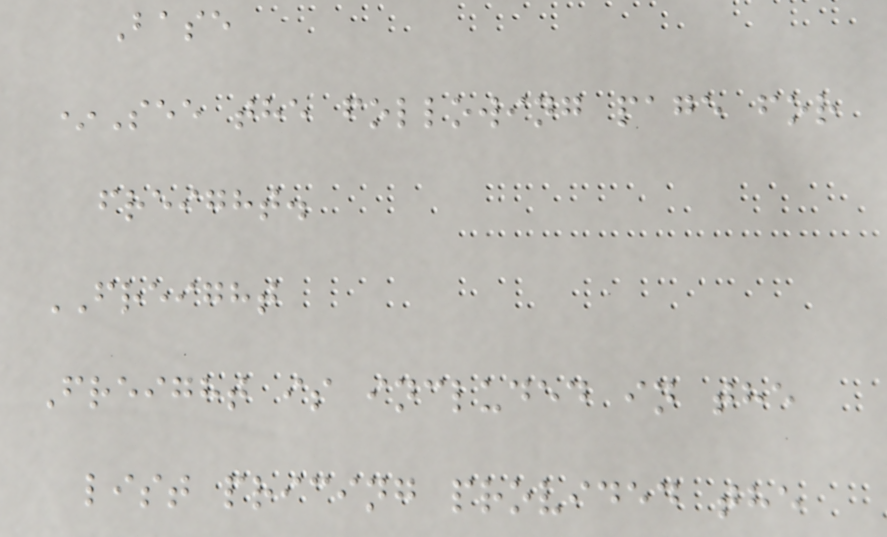Base
*See the following page for
freight.
FREIGHT
Freight is included in the
list pricing provided the
